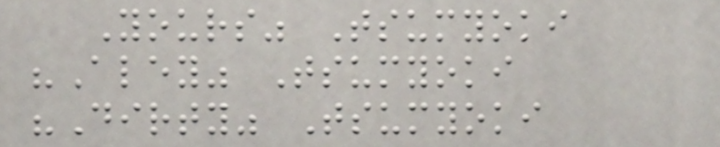Yours" Tsumyoki
"Aley" Tsumyoki
"Dirty" Tsumyoki
